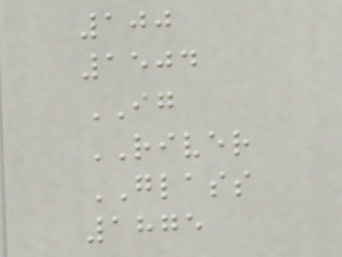100
1504
IG
RIVER
GLASS
1875
